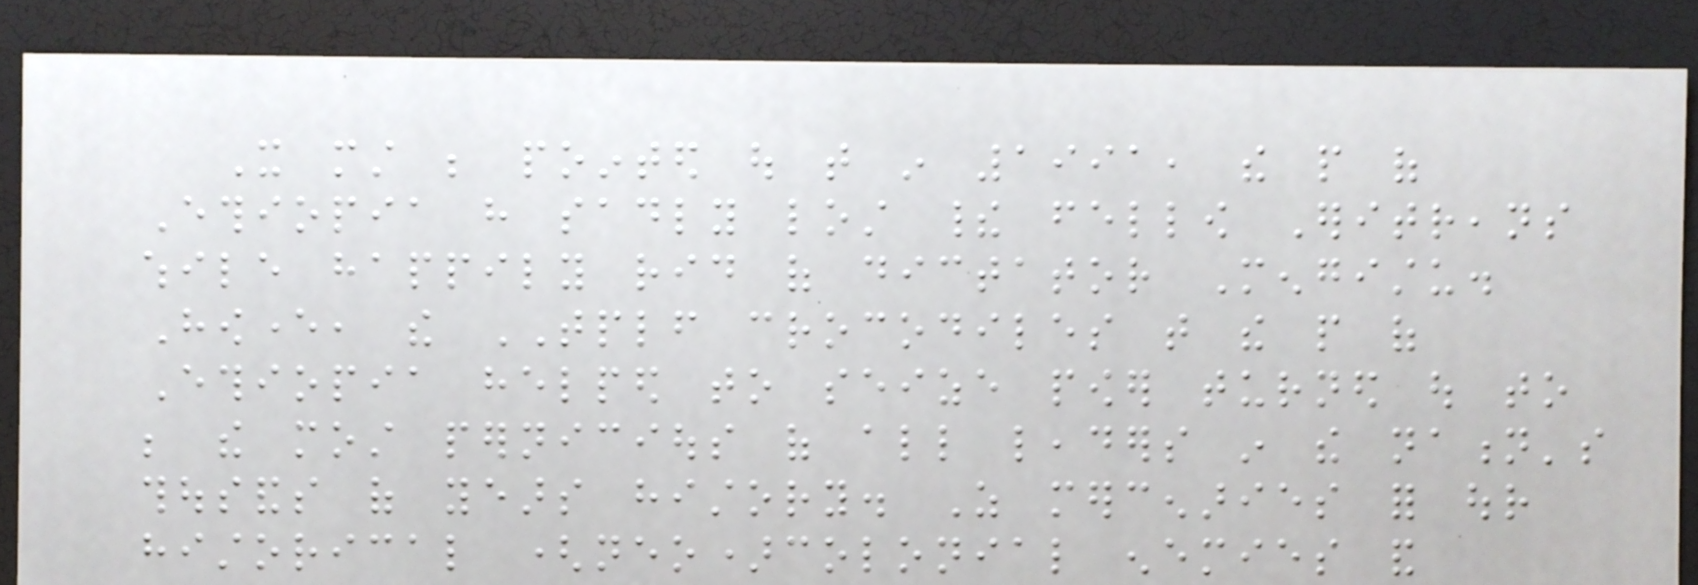It must be pointed out that in 1991, the people of
Ethiopia have sadly lost their fellow Eritreans
while happily rid of dictator Mengistu.
However, the TPLF crocodiles that the people of
Ethiopia helped to seize power turned out to
be the most pernicious of all leaders in the nation's
thousands of years history. As mercenaries for our
historical (neo)colonial enemies and
